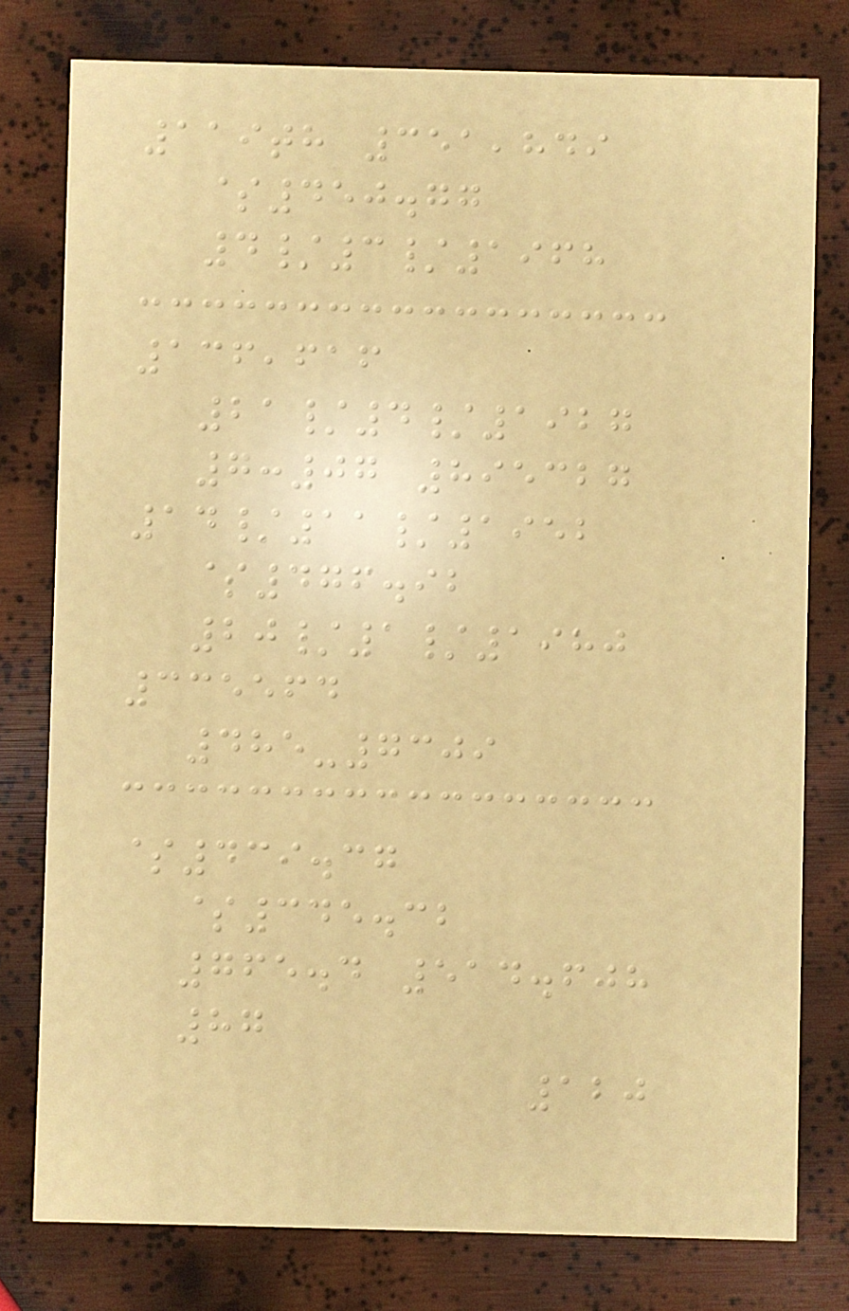119th 351,849
$450.77
4/3/1968
136,616
21/4/1927
7:07 895327
14/11/1952
$476.92
20/1/1980
335564
485-7309
$439.37
$345.32
765.4 514.608
87
120
